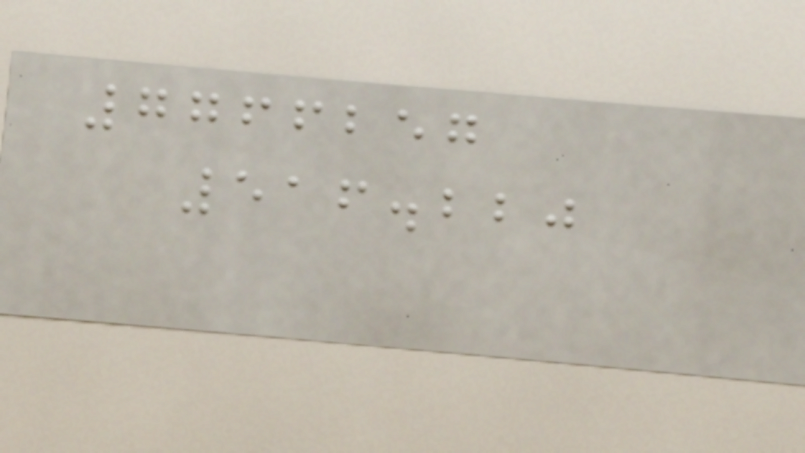7766257
516.220
